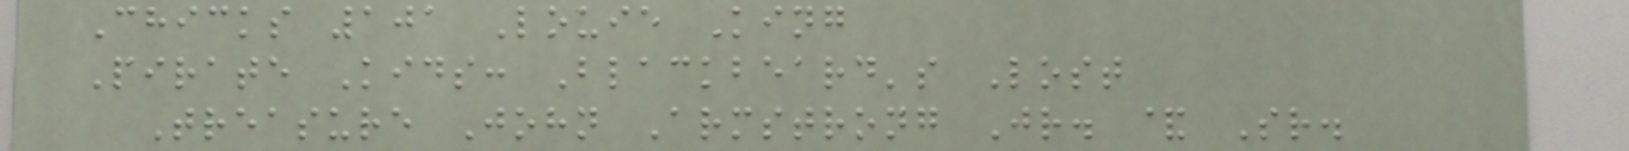Chicks 101 Louie King
Pirate Kids: Blackbeard's Lost
Treasure John Armstrong Jr. & Sr.
